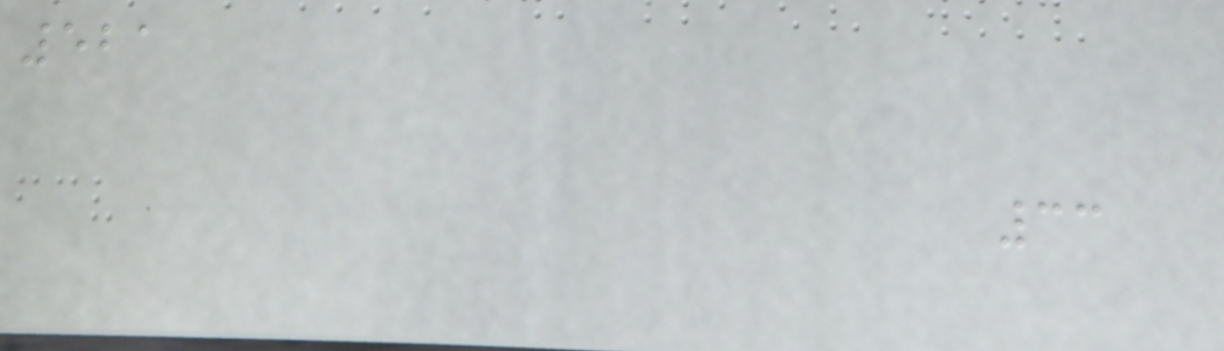521
33
